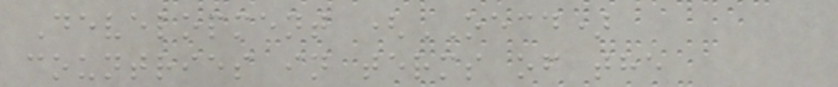Development (OECD)
countries in terms of the
